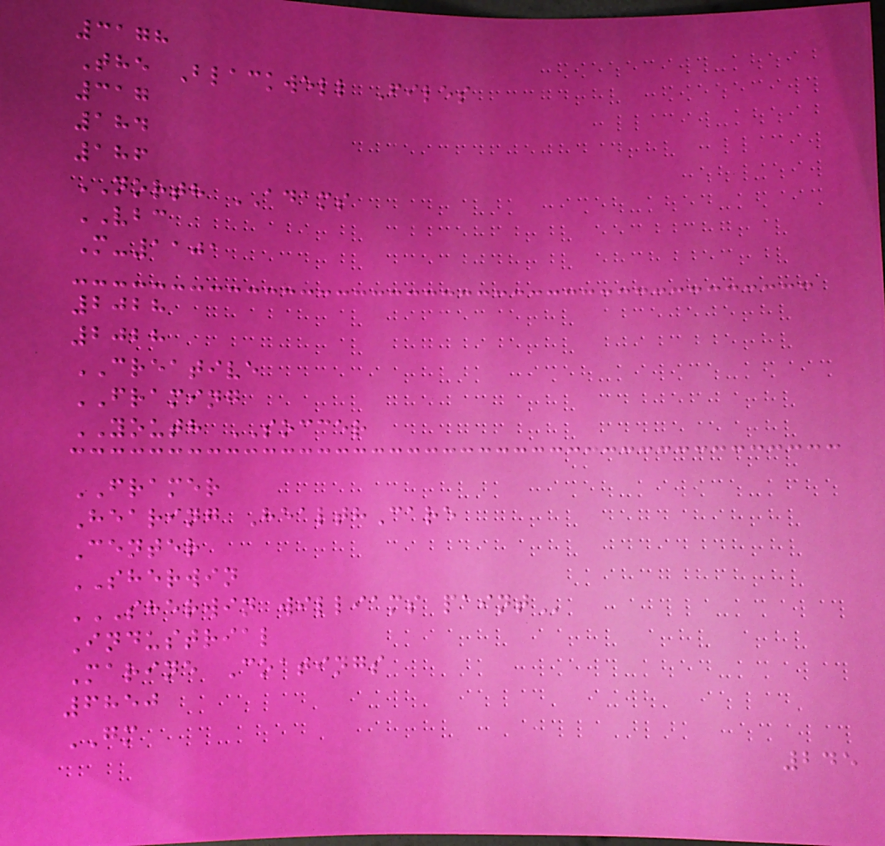3178
The Blackwell Files
317
184
186
NORTH ADAMS
VBC
M-1101
2028
2028
CREATIVE
FRAMING
YOUTH SOCCER
FRAMER
Hearing HealthCare
Center
SHERWIN
SHERWIN WILLIAMS PAINT
Industrial
Marine Coatings
6850
GM
245
